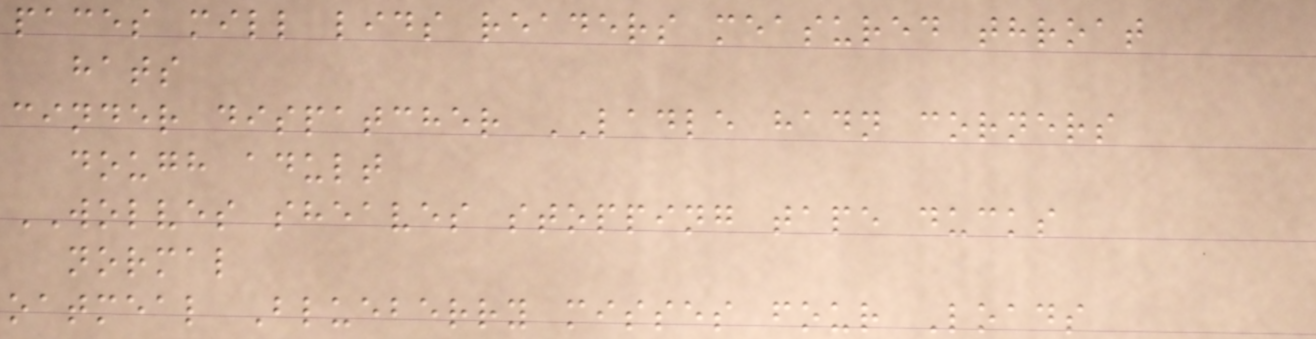paces mill lids readers measured throat
hats
cinder dispatcher LADLE hadn corners
dough adult
WOLVES sheaves stopping tape ducks
normal
oatmeal Blueberry misses four Loads
